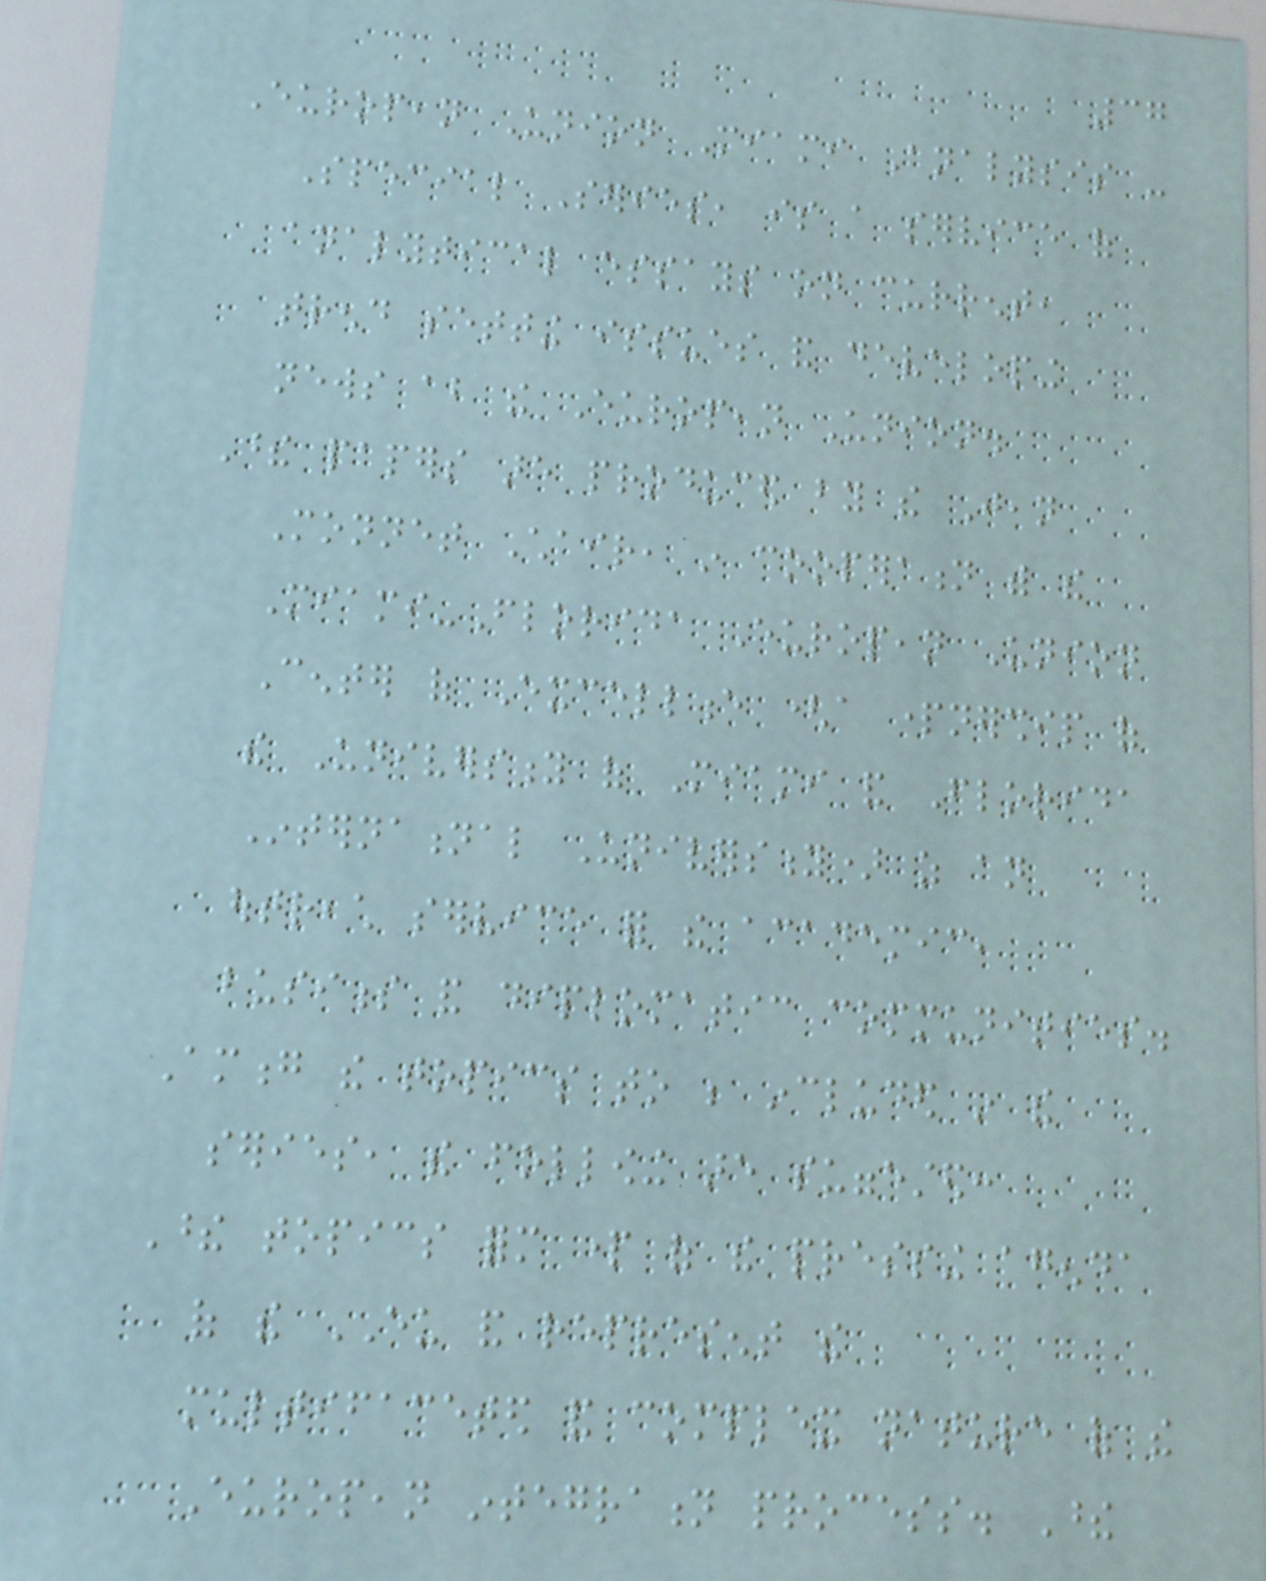37
European Union Miami Analysis -
Special Series, is a service of
analytical essays on current,
trend setting issues and developing
news about the European Union.
These papers are produced by the Jean
Monnet Chair, in cooperation with the
Miami-Florida European Union
Center of Excellence (a partnership of
the University of Miami and Florida
International University) as an
outreach service for the academic,
business and diplomatic communities.
Among the topics to be included in the
series, the following are suggested:
These topics form part of the pressing agenda
of the EU and represent the
multifaceted and complex nature of the
European integration process. These
